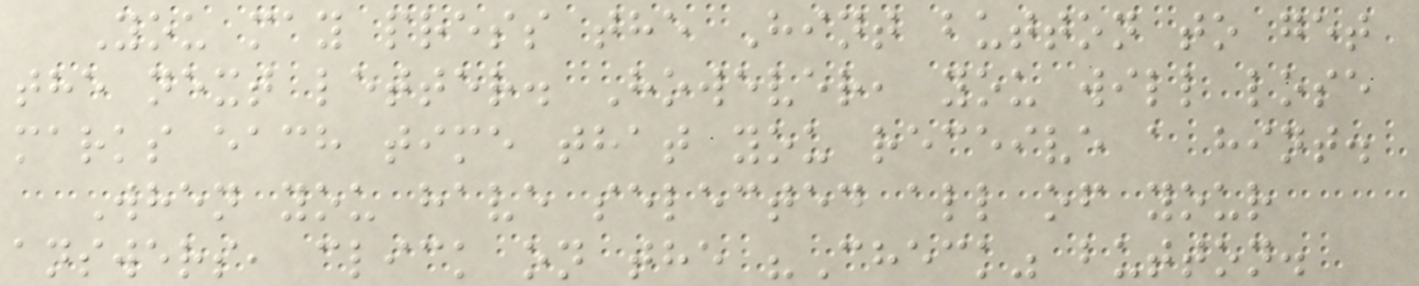You may press the Hint button to get
the next letter. However, you will lose
marks each time that you receive a hint.
When you have selected all of your
answers, click on the "Check" button.
